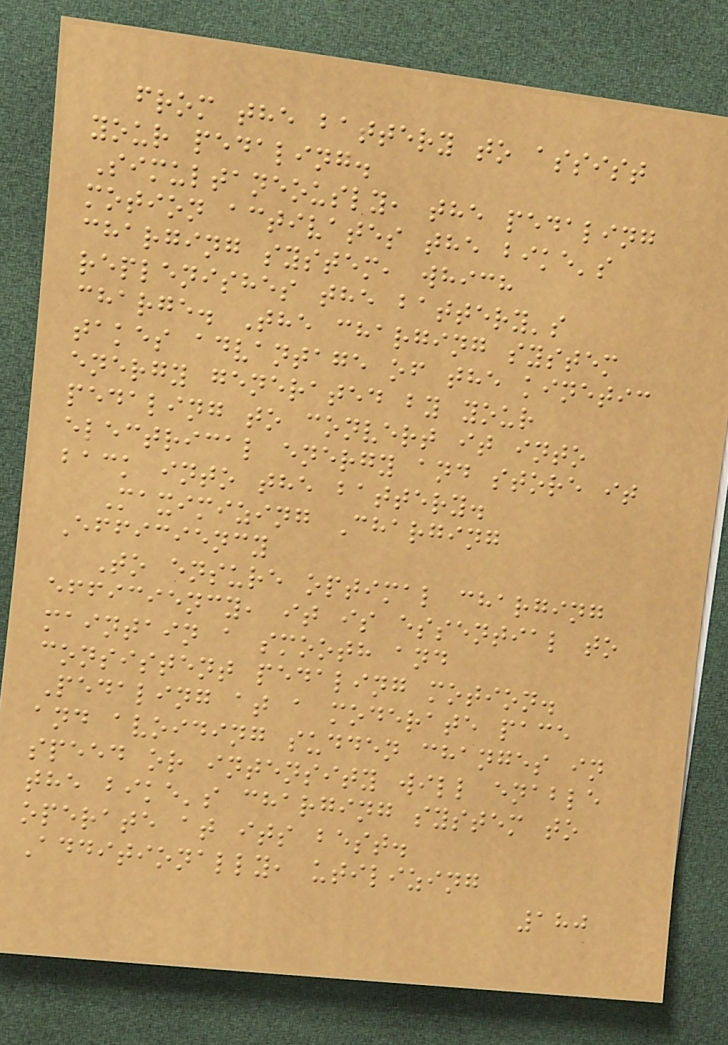from the battery to assist
your pedaling.
Simultaneously, the pedaling
motion activates the bike's
charging system, which
replenishes the battery's
charge. The charging system
takes advantage of the kinetic
energy generated by your
pedaling to convert it into
electrical energy and store it
back into the battery.
Maximizing Charging
Efficiency
To ensure optimal charging
efficiency, it is essential to
maintain a smooth and
consistent pedaling motion.
Pedaling at a moderate pace
and avoiding sudden changes in
speed or intensity will enable
the bike's charging system to
operate at its best.
Additionally, utilizing
180
